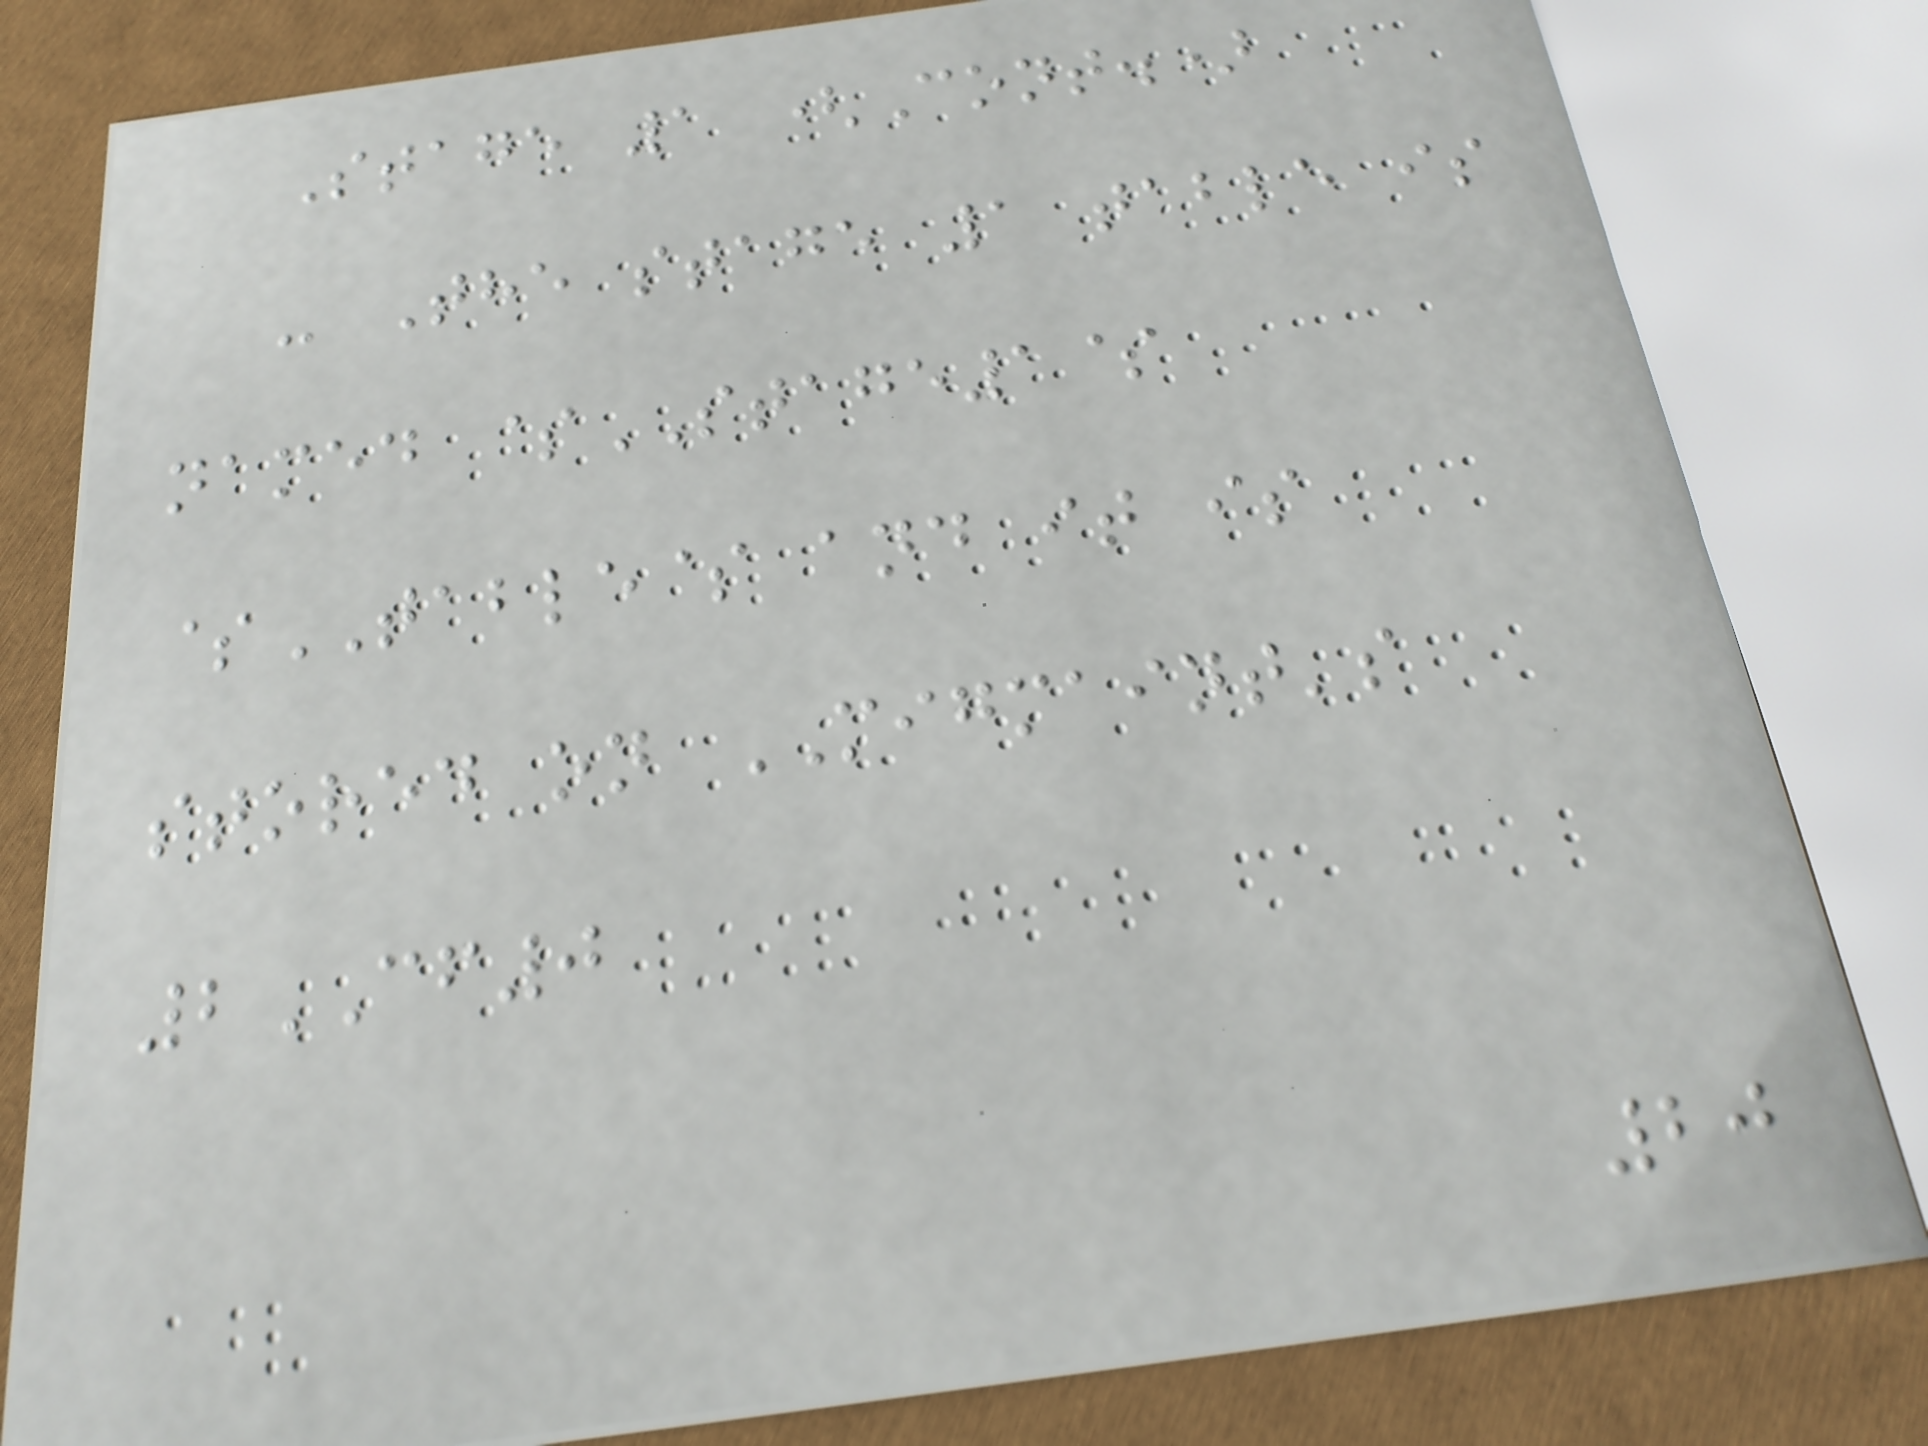Stage 1 (Cont.)
- The stage 1 table is
named $STAGE1$
$TABLE$ and it is
stored on MIGMAINT's
2CF0
20
